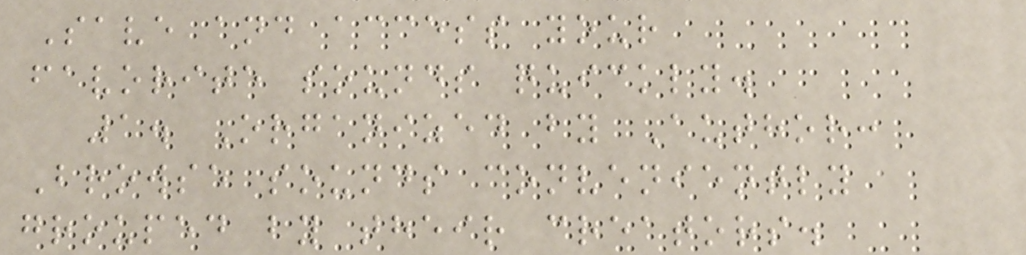Save and access your
favorite sounds quickly.
1. Organized by Author:
Browse sounds conveniently
grouped by their creators.
